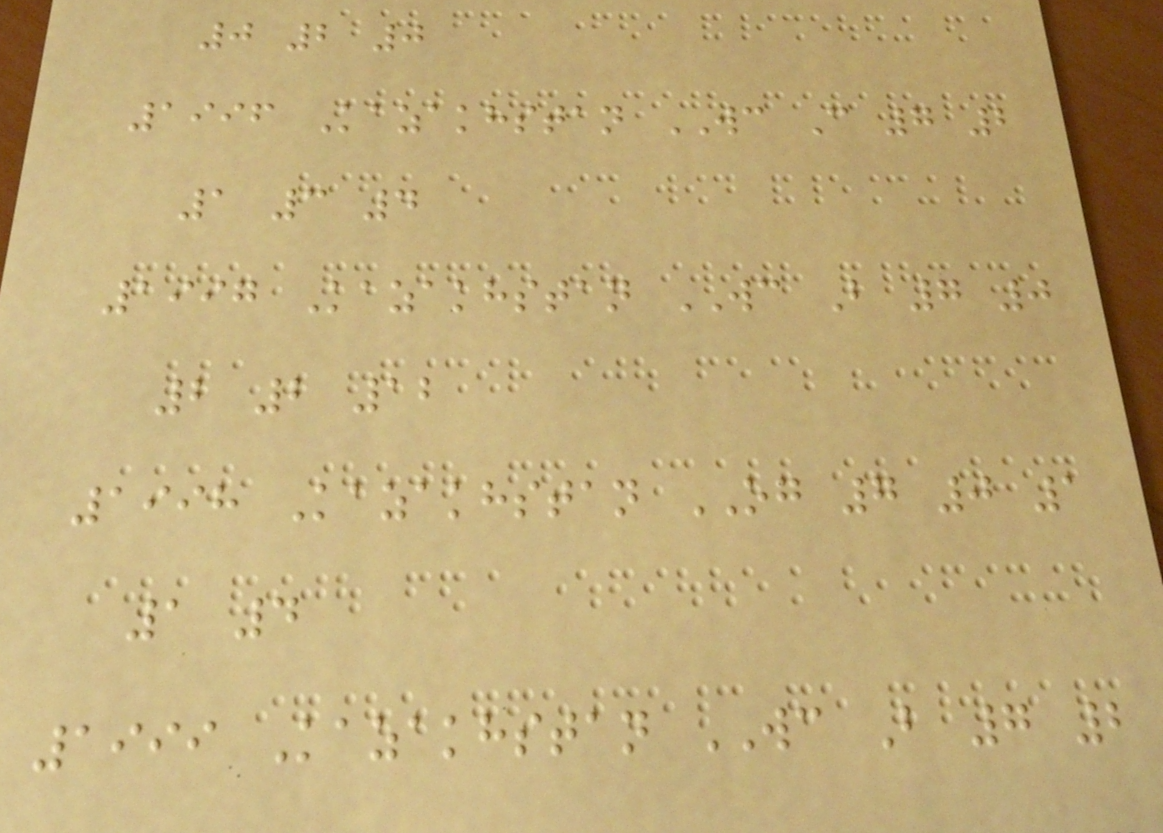0 2 0
1996 Kazakhstan WC C 7 2
1 3 4
1997 Kazakhstan WC B 7 0
2 2 12
1998 Kazakhstan OG 7 0 1
1 4
1999 Kazakhstan WC B 7 2
